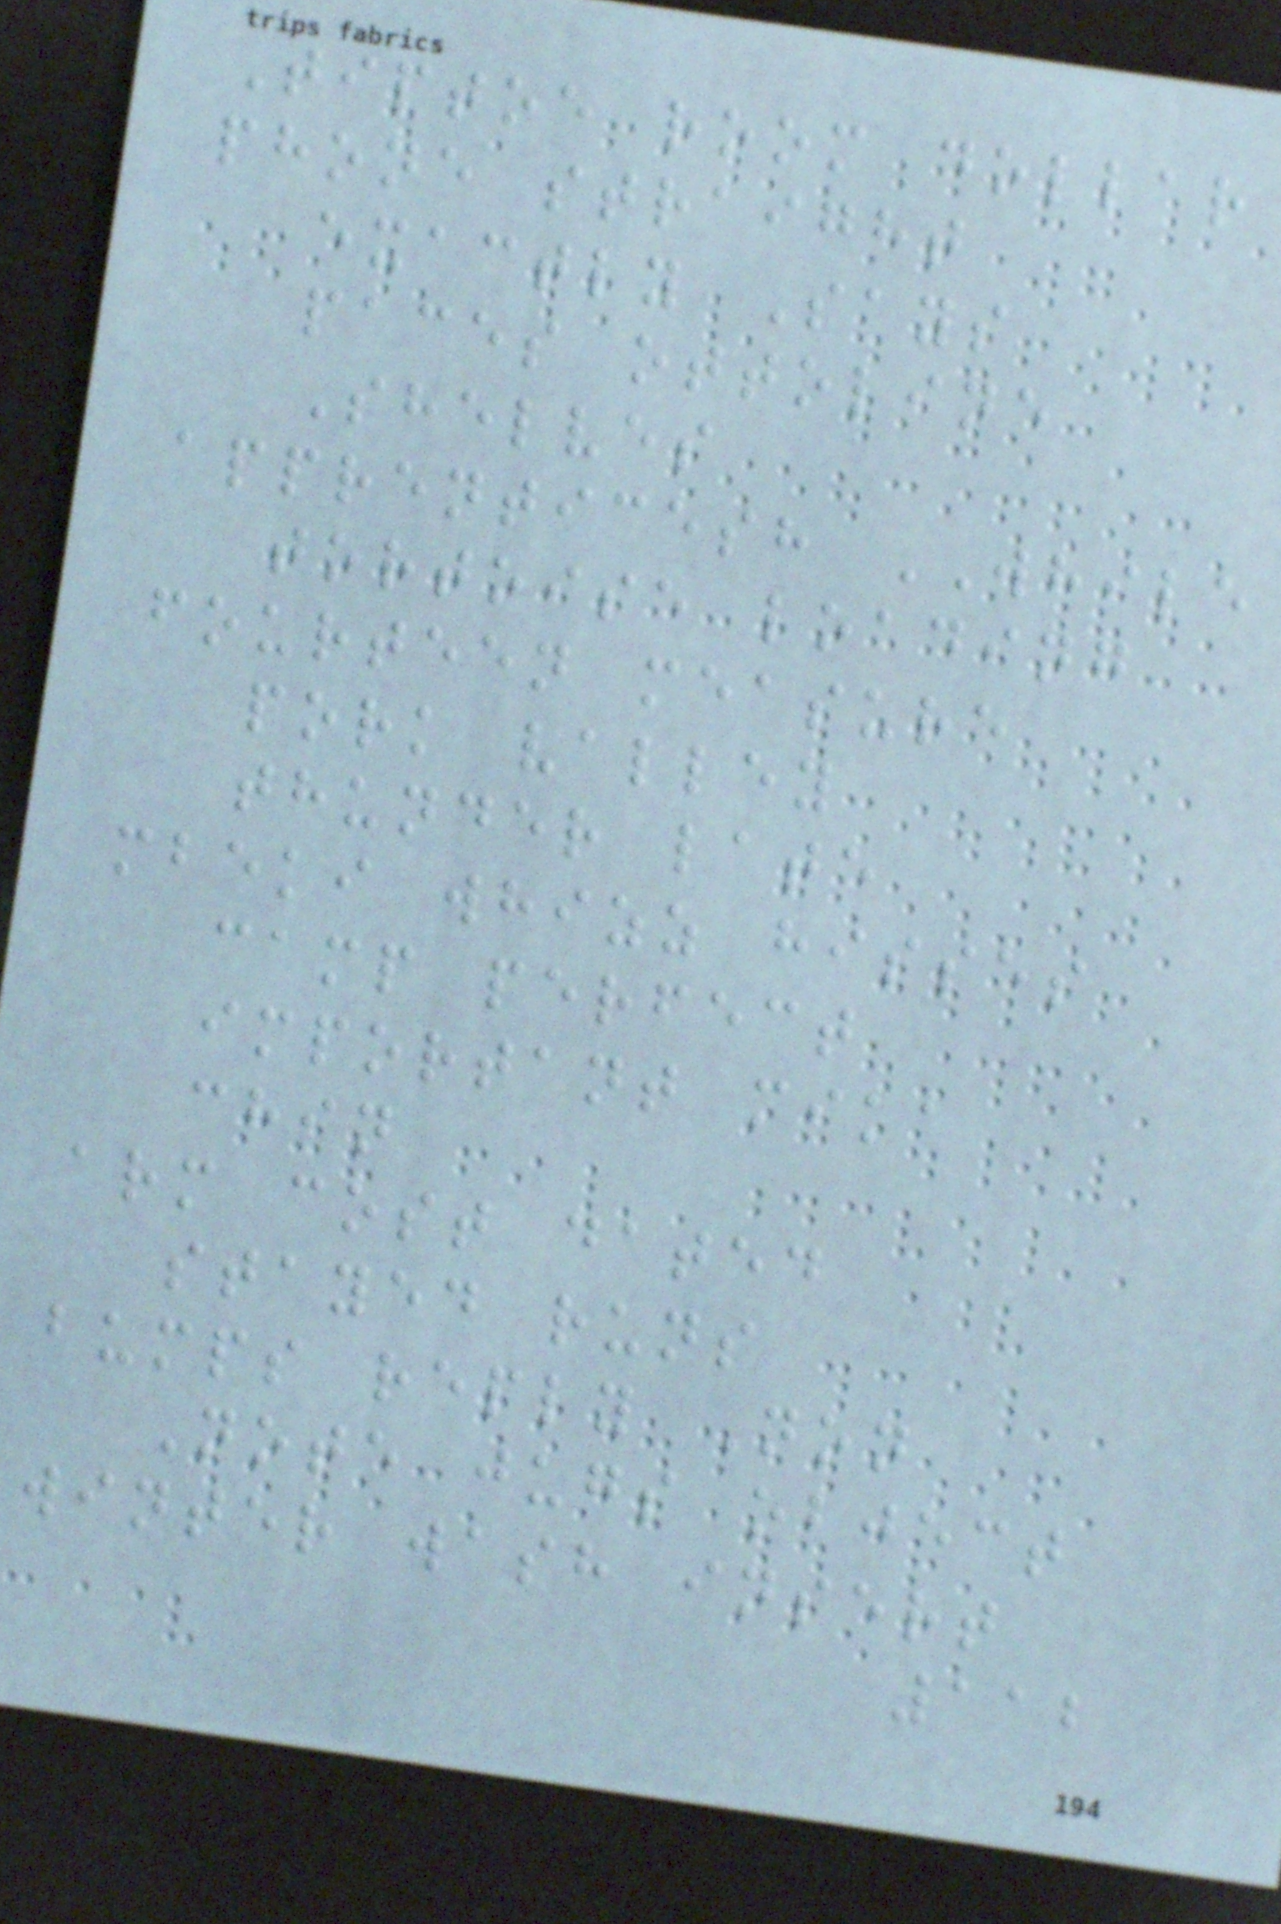Tiptoe room dollar
phone straight
exactly Says
paces ottoline
Shelves
apprenticesh WHILE
tortoise loading
fourteen measure
pork valley
thunder late
mbeki whizz hisses
camp perfect
important mika
chin
arm cost dated
stayed runs
bumps reply Non
Note jugs object
winter wash insert
112
